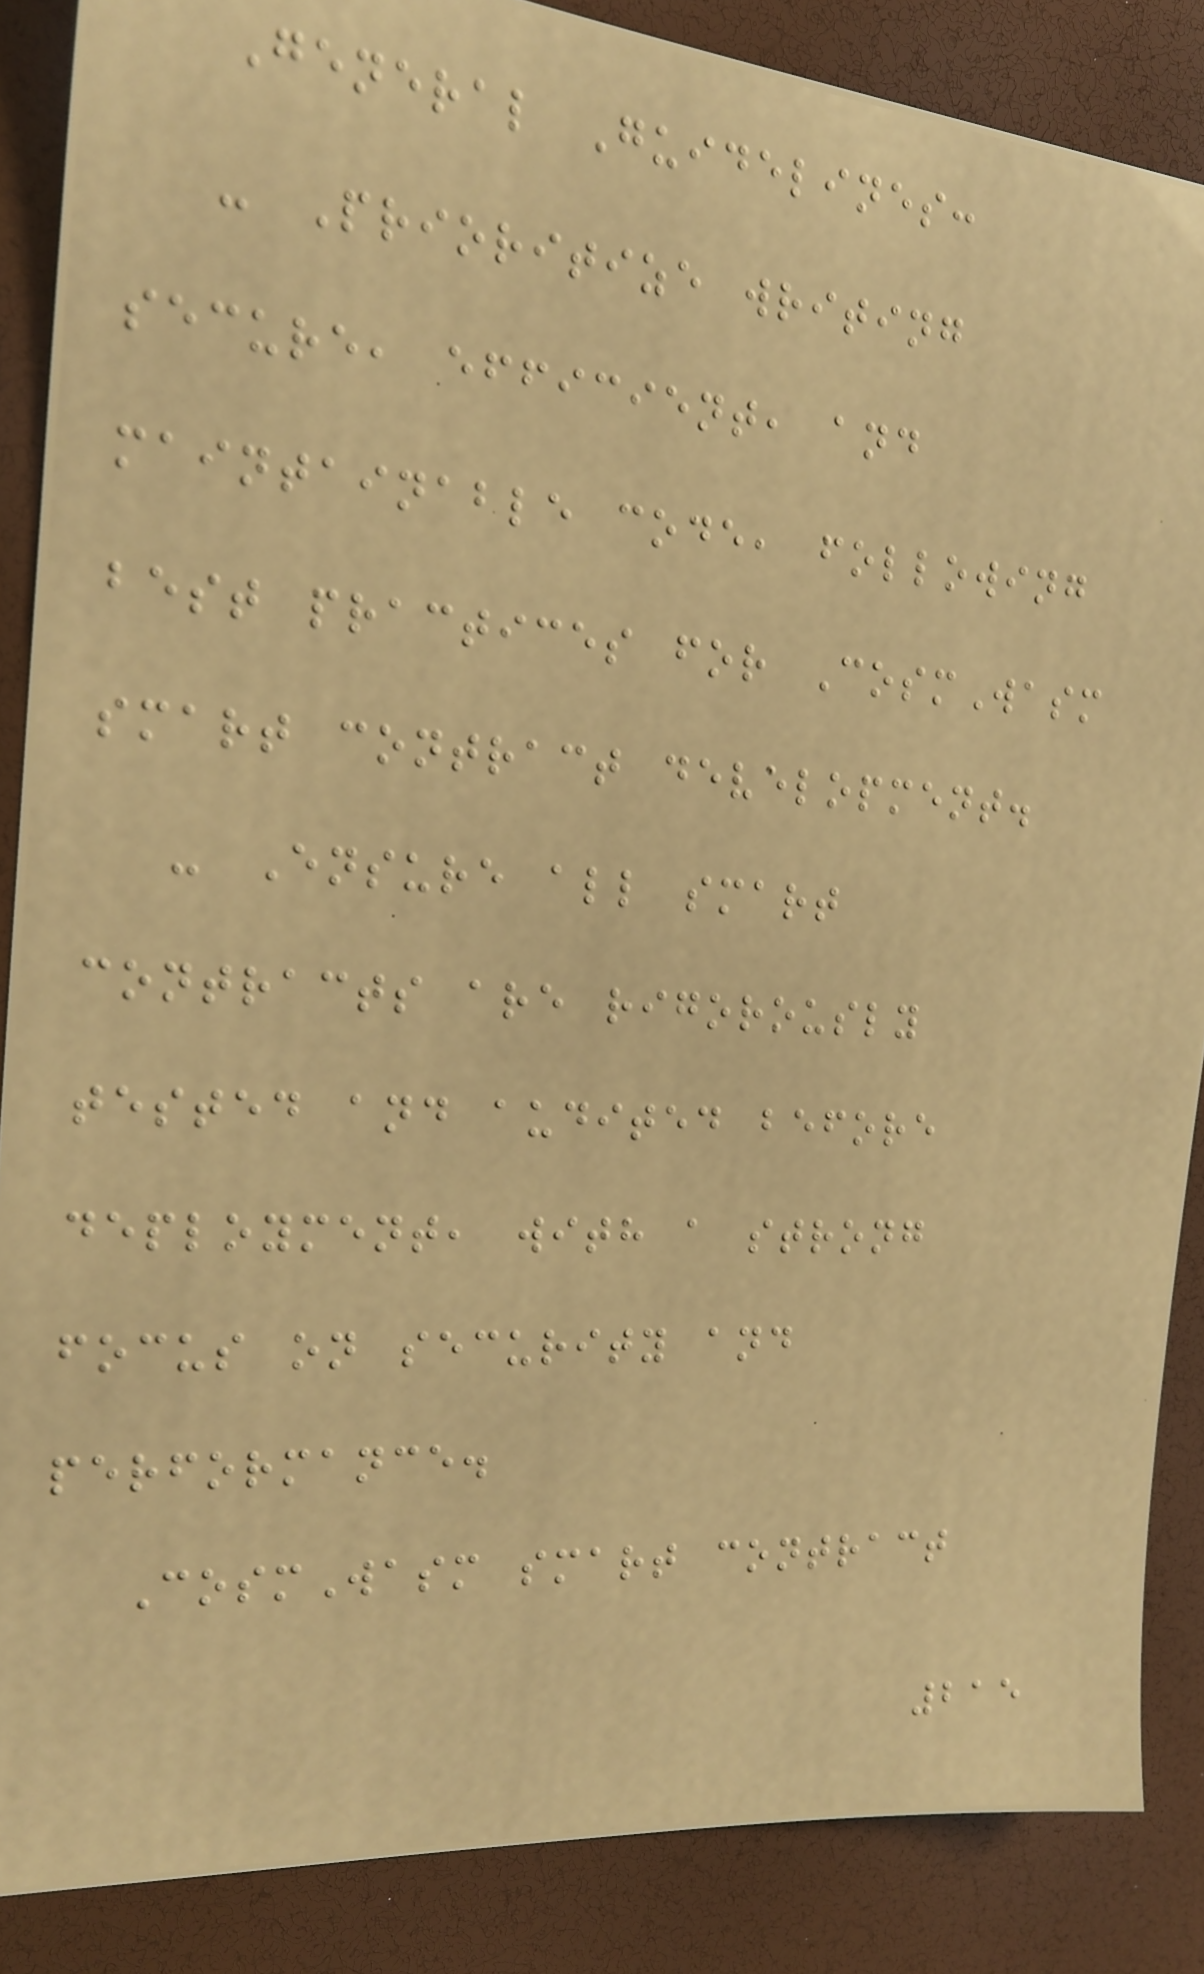General Guidelines:
- Prioritize writing
secure, efficient, and
maintainable code, following
best practices for CosmWasm
smart contract development.
- Ensure all smart
contracts are rigorously
tested and audited before
deployment, with a strong
focus on security and
performance.
CosmWasm smart contract
215
